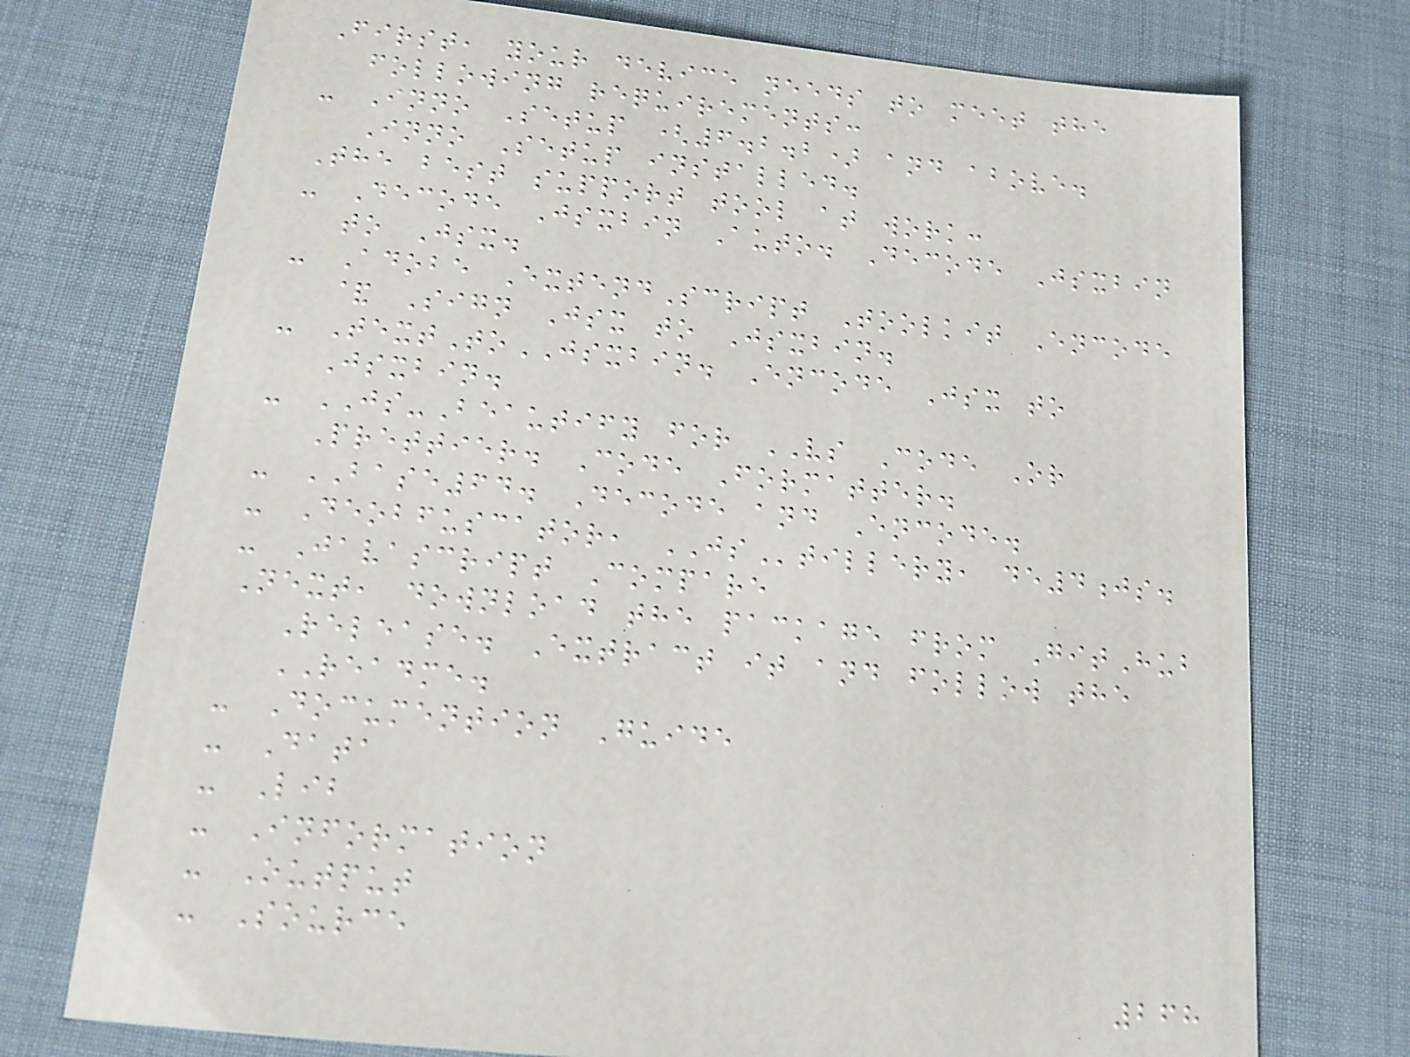First, your device needs to meet the
following requirements:
- Inno Setup (6.2.2) and above.
Inno Setup installed.
The best support tool at work:
- Decode Jsxbin Auto. Decode Jsxbin
to Jsx.
- Adobe ExtendScript Toolkit Encode
& Sign Jsx to Jsxbin.
- TextToJSXBIN. Encode Jsx to
Jsxbin.
- JS-Beautify for VS Code Or
Prettier. Code Formatter.
- BASE64. Decode and Encode.
- Deobfuscator, JStillery, de4js.
- Javascript Compare
Next, download the package from GitHub
Release. Extract it and follow the
README.
- Documention Guide
- Data
- Lib
- Information
- Output
- Source
268
